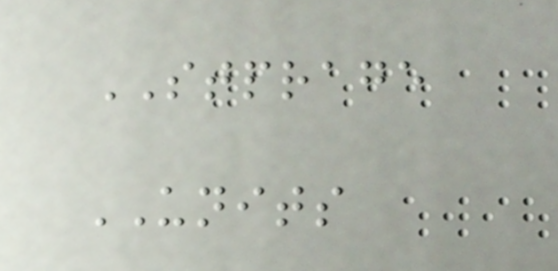STPRAGE
UNITS
